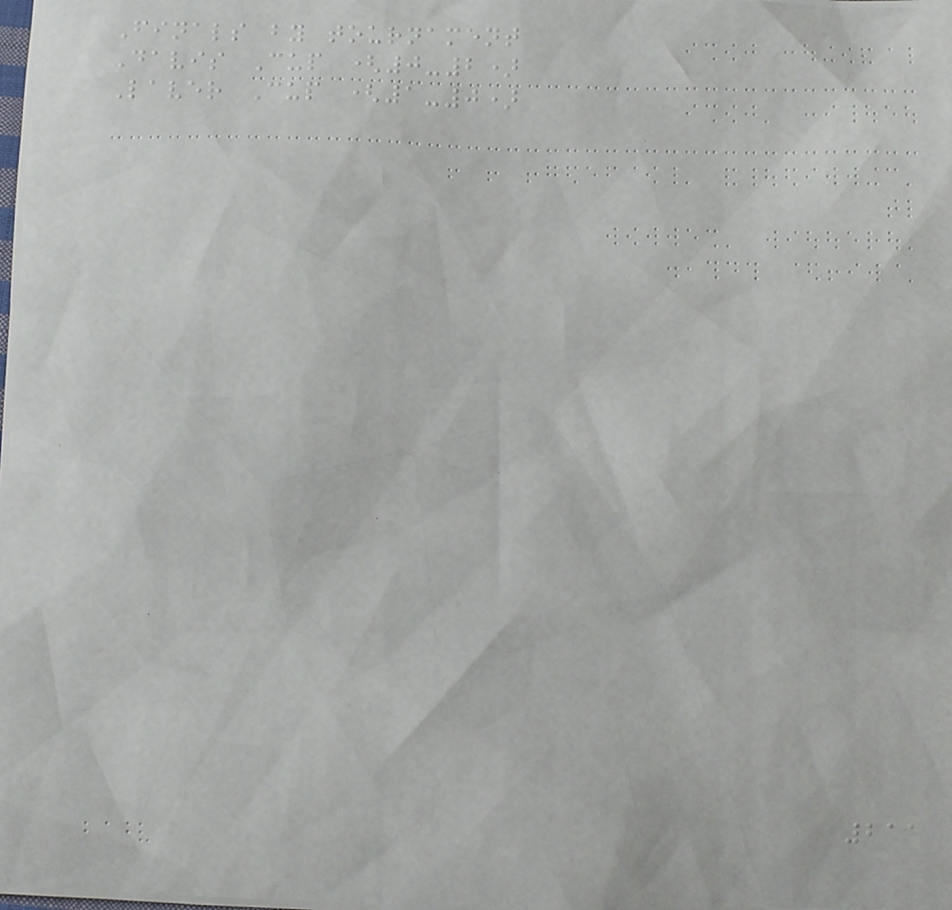Finals by tournament
Davis Cup (0-2)
Laver Cup (1-0)
211
